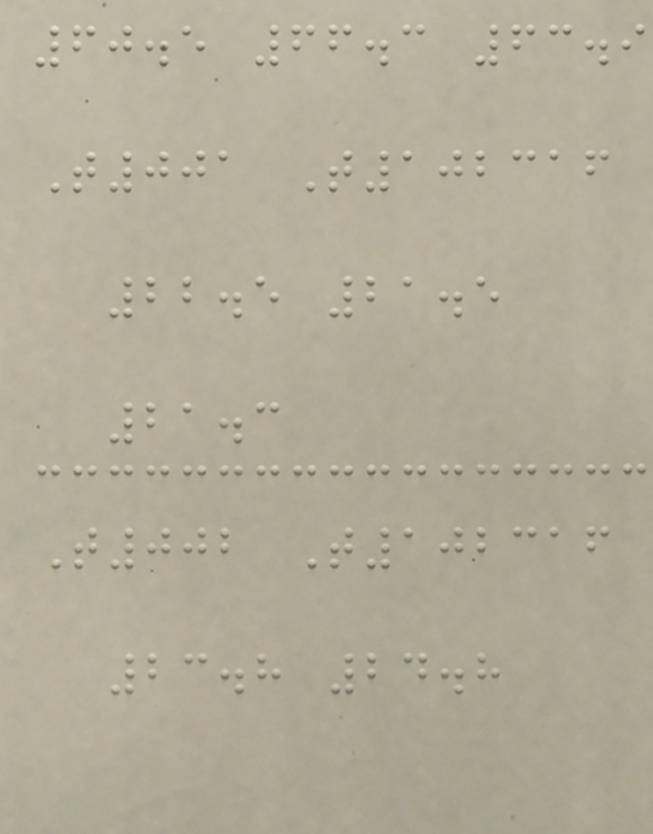60.5 66.3 63.9
T001 T102316
22.5 21.5
21.3
T002 T102316
23.8 24.8
